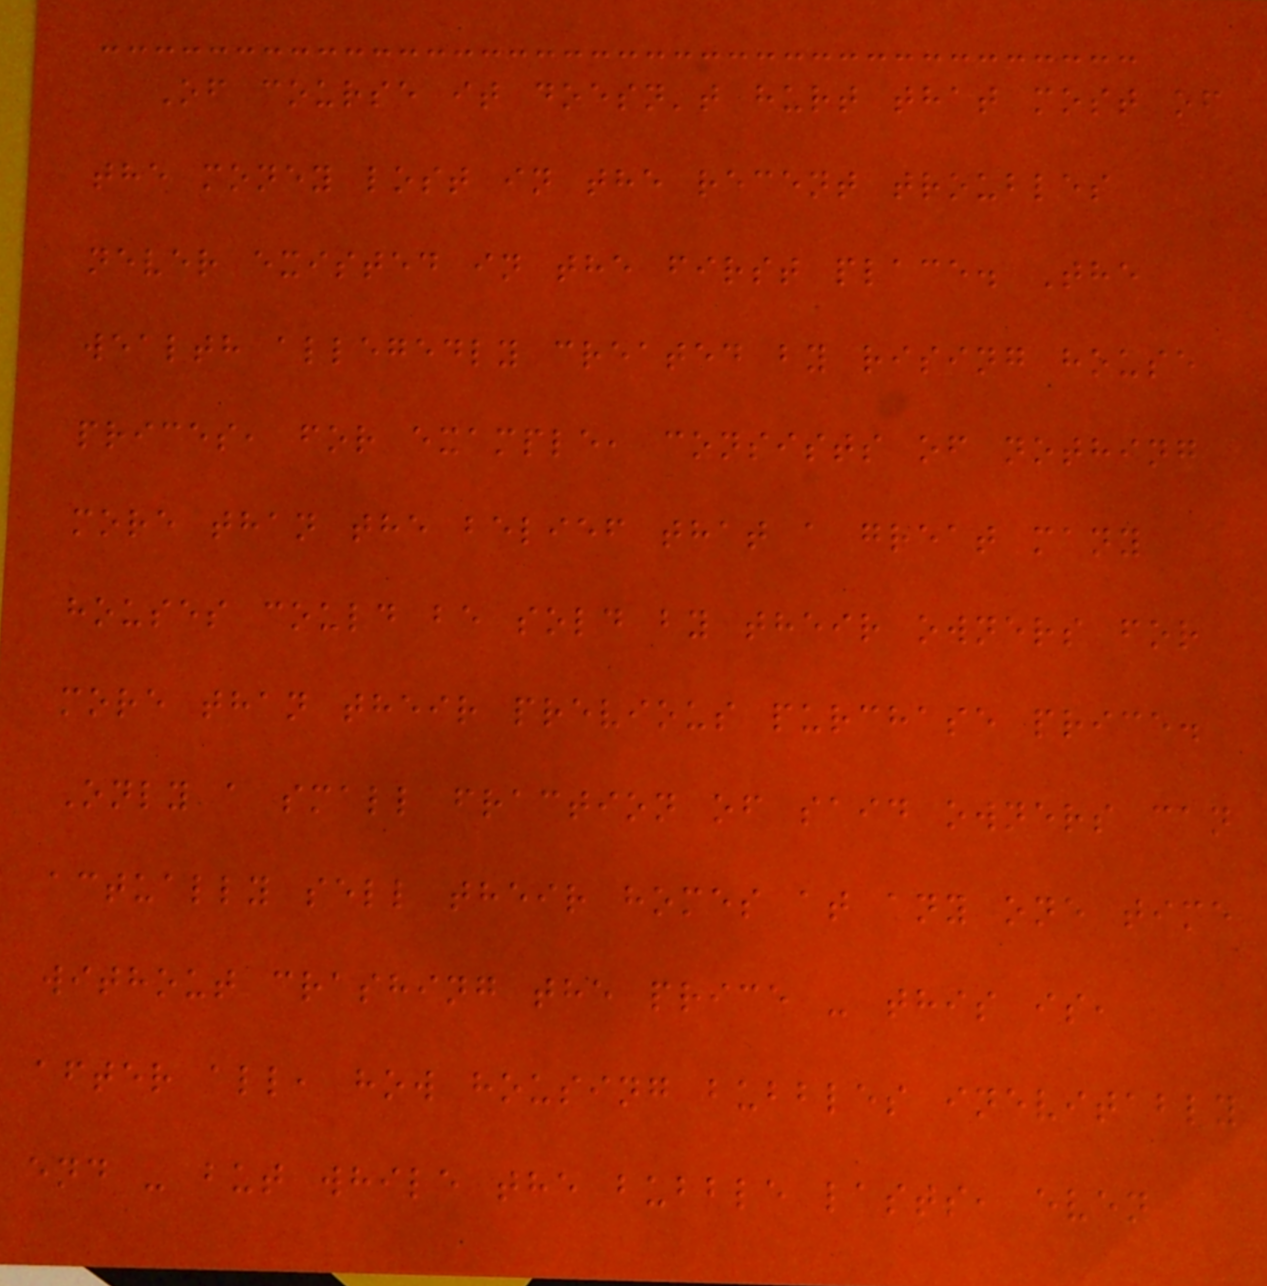Of course it doesn't hurt that most of
the money lost in the recent troubles
never existed in the first place. The
wealth allegedly created by rising house
prices, for example, consists of nothing
more than the belief that a great many
houses could be sold by their owners for
more than their previous purchase price.
Only a small fraction of said owners can
actually sell their homes at any one time
without crashing the price - this is,
after all, how housing bubbles inevitably
end - but while the bubble lasts, even
